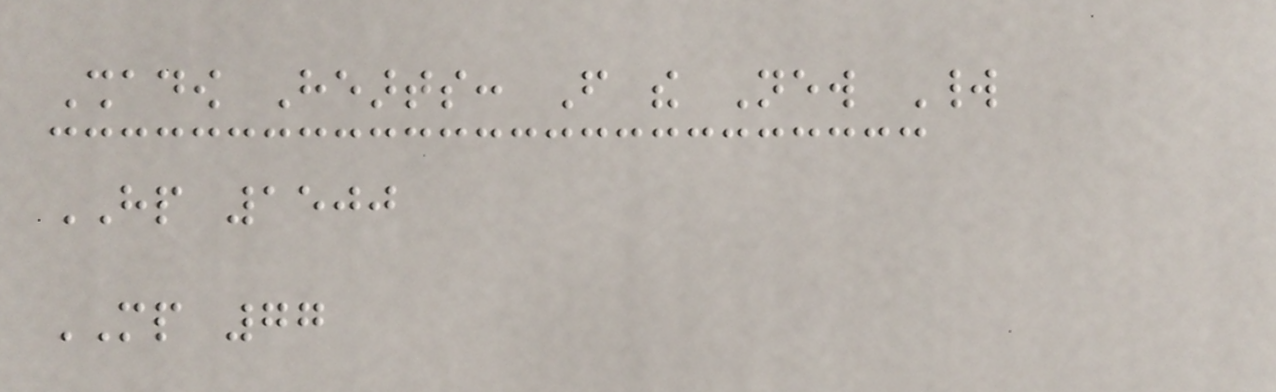Shadow Hearts: From the New World
HP 1500
MP 77
